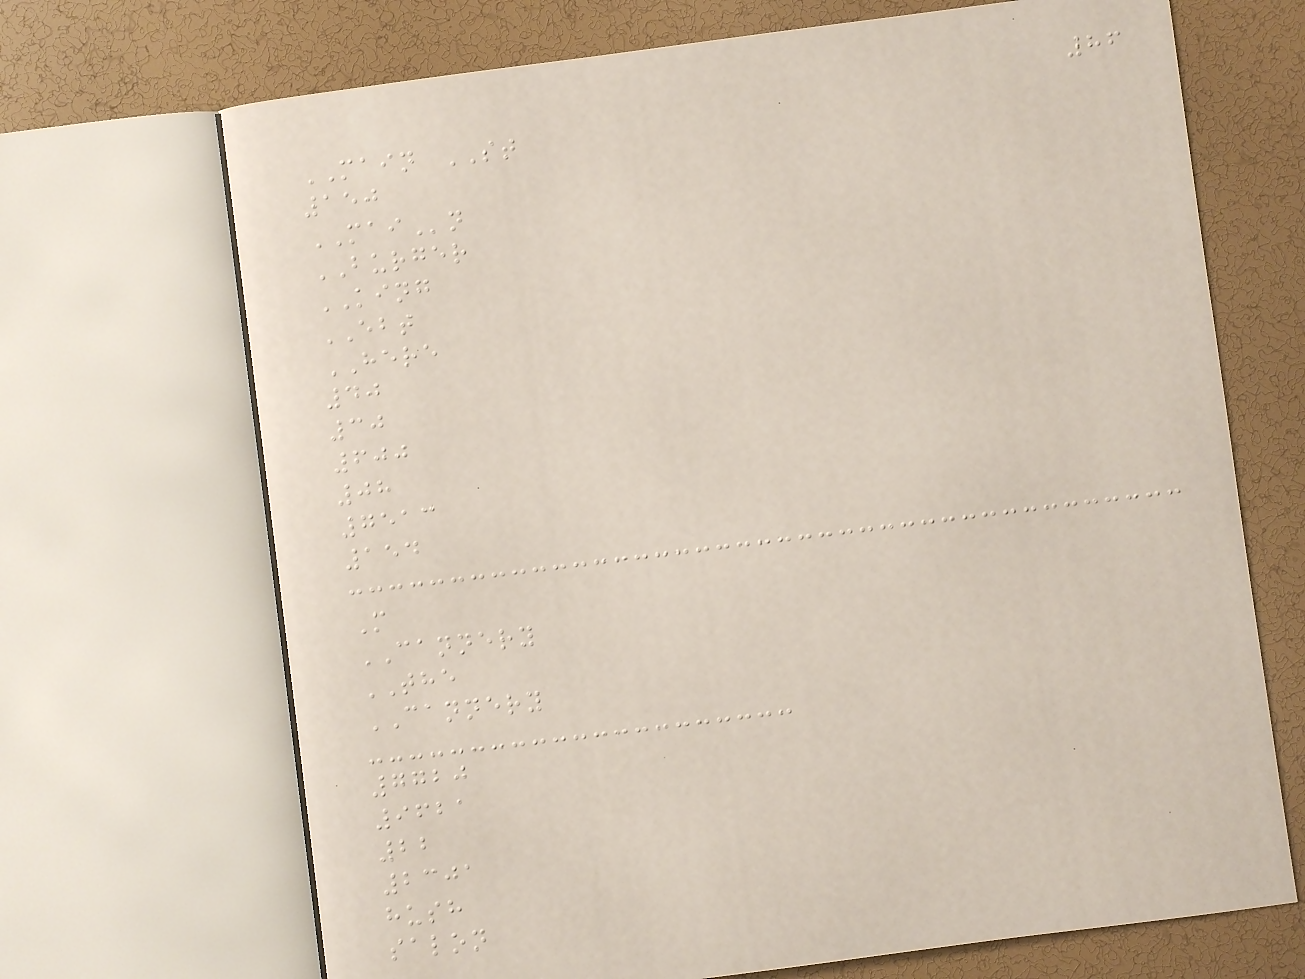86
MAIN ST
150
MAIn
BURGER
KING
EBT
HERE
40
30
600
08
7513
154
M
CANNERY
THE
CANNERY
7720
9621
22
2301
hush
salon
